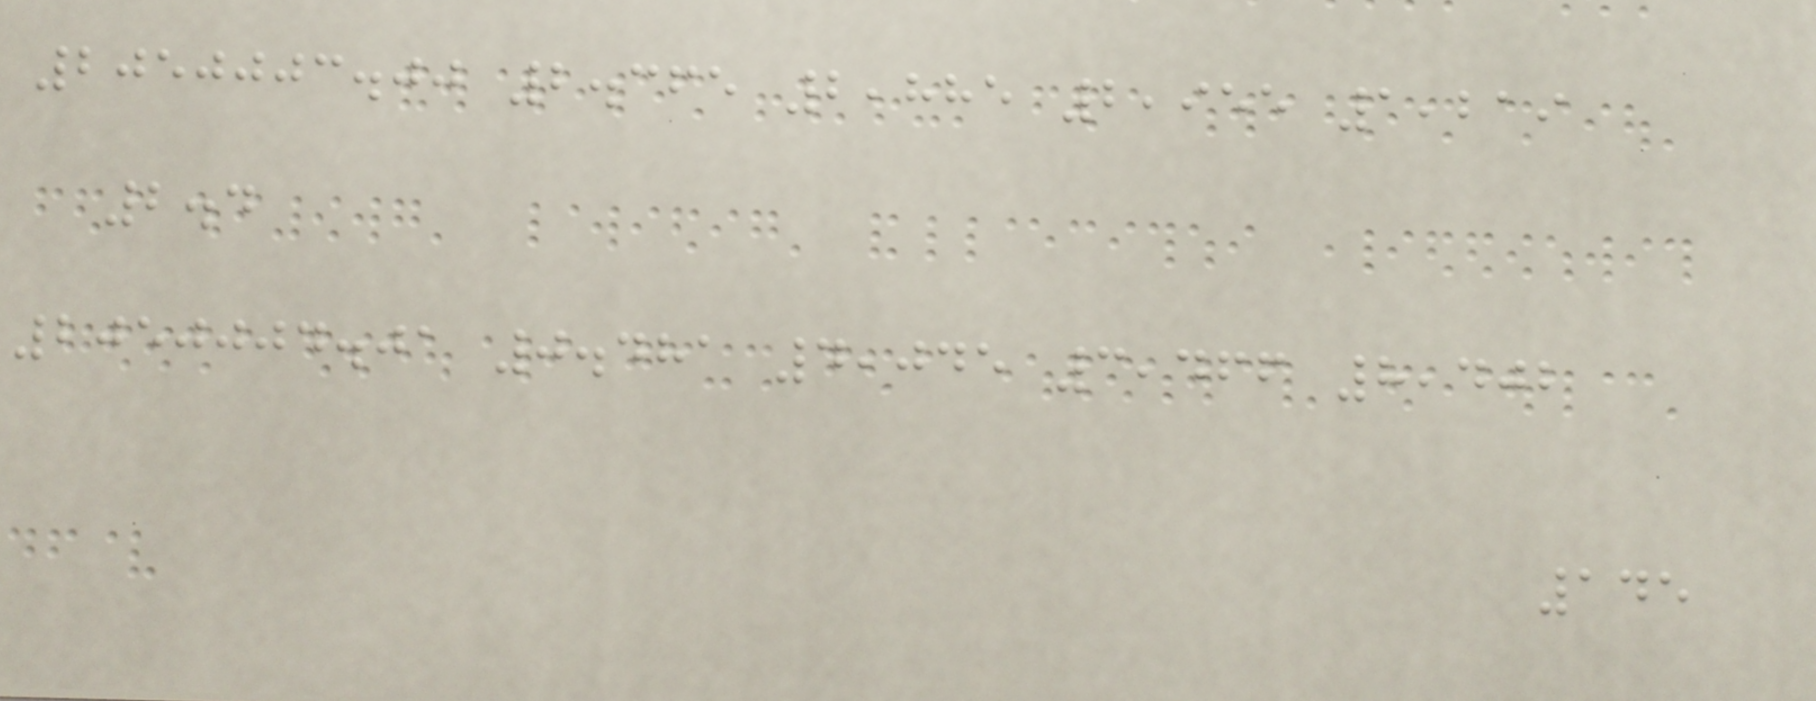2050003.00 2.365 2,885 2,955 1,219
2.4
2050004.01 0.481 4,045 3,466 8,402
145
